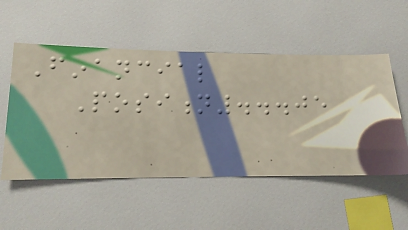Financial
Position...05
